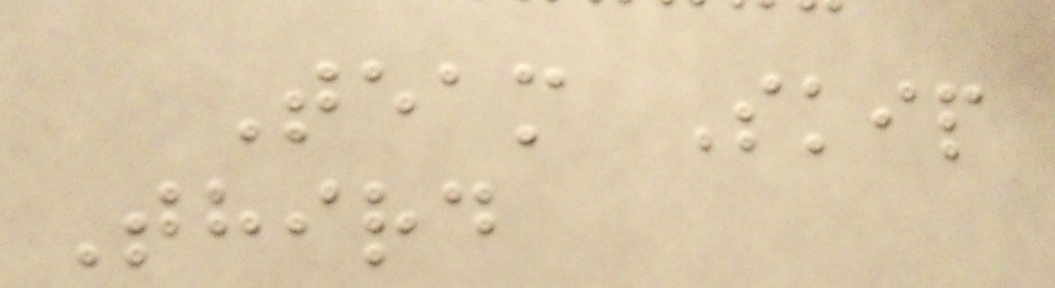Team Skip
Third
